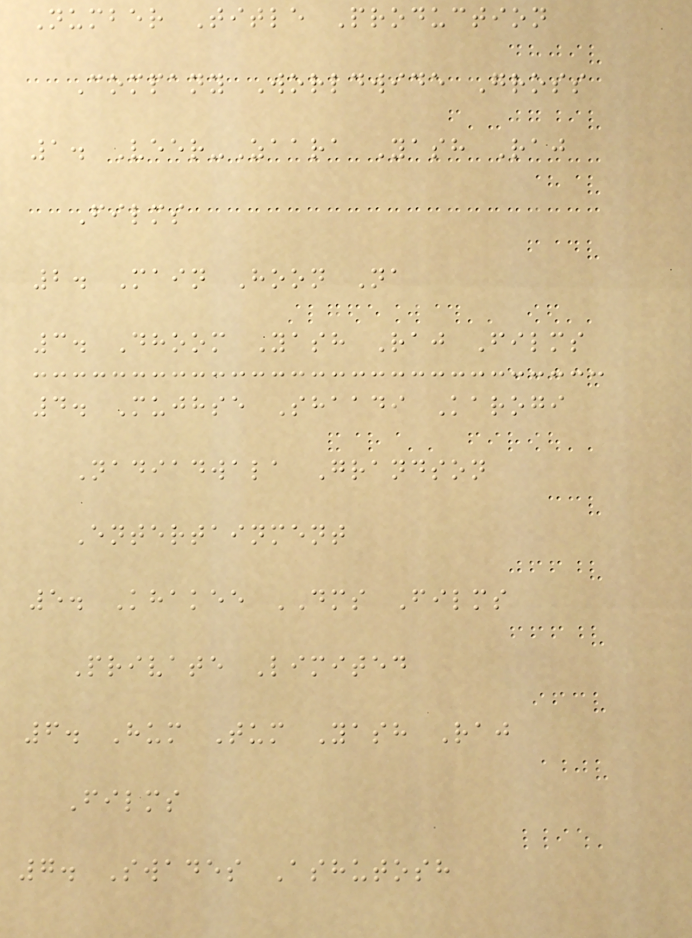Number Title Production
Company Worldwide Gross
1. Veer-Zaara Yash Raj
Films
2. Main Hoon Na
3. Dhoom Yash Raj Films
4. Mujhse Shaadi Karogi
Nadiadwala Grandson
Entertainment
5. Khakee DMS Films
Private Limited
6. Hum Tum Yash Raj
Films
7. Swades Ashutosh
